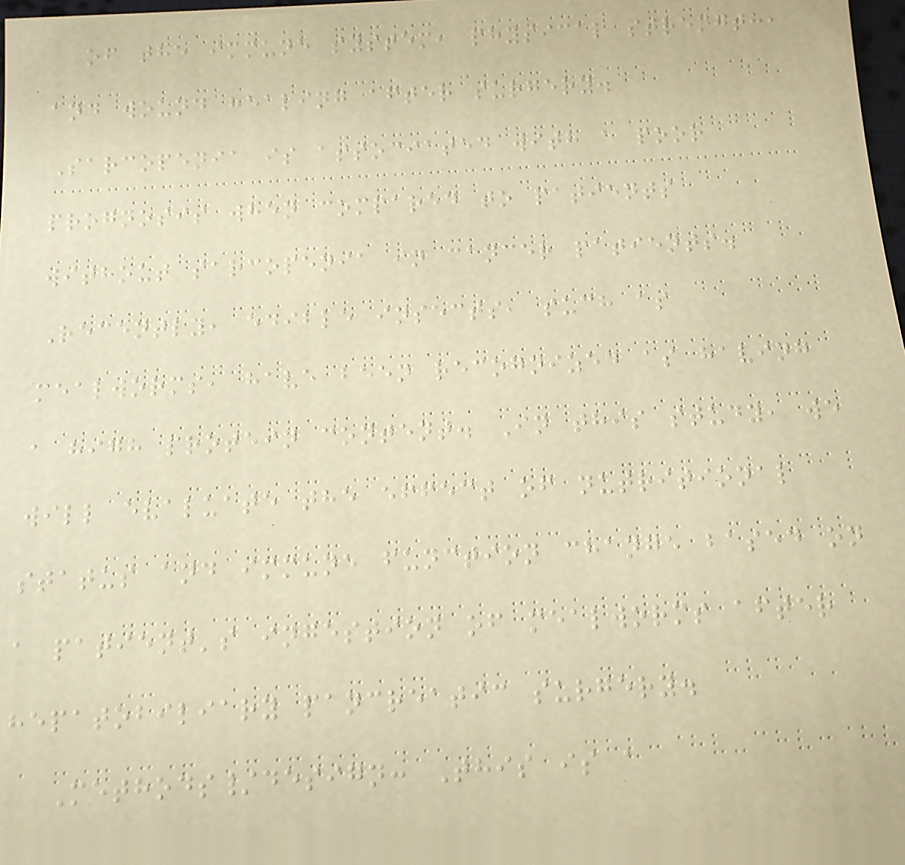of the immune system, physical strength,
and wound healing after surgery.
Sarcopenia is associated with a poor
prognosis when compared to patients
without sarcopenia in cancer patients.
Recently, edible insects, such as
mealworms, have been recognized as having
a high protein content. In this study, we
will evaluate the effect of nutritional
status and immune function change based on
a patient's ingestion of mealworms after
hepatobiliary pancreatic surgery.
Methods/design: This is a
